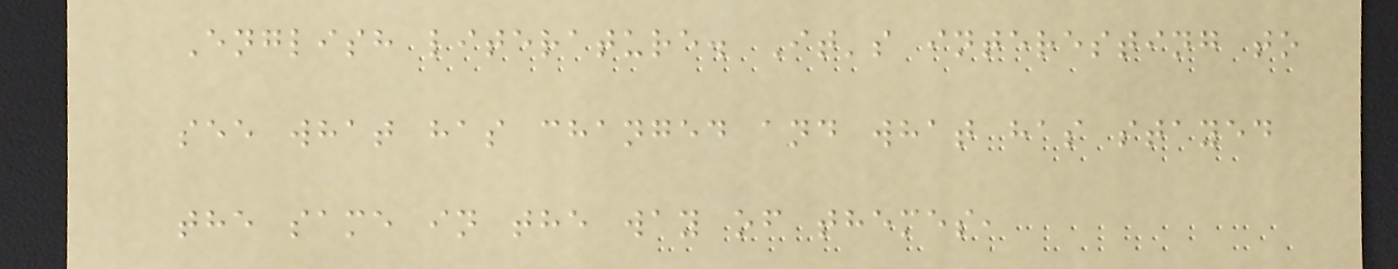English literature. It's interesting to
see what has changed and what has stayed
the same in the way of themes,
